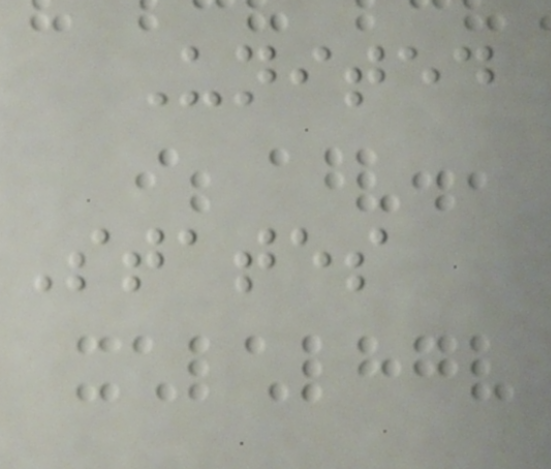United
States
